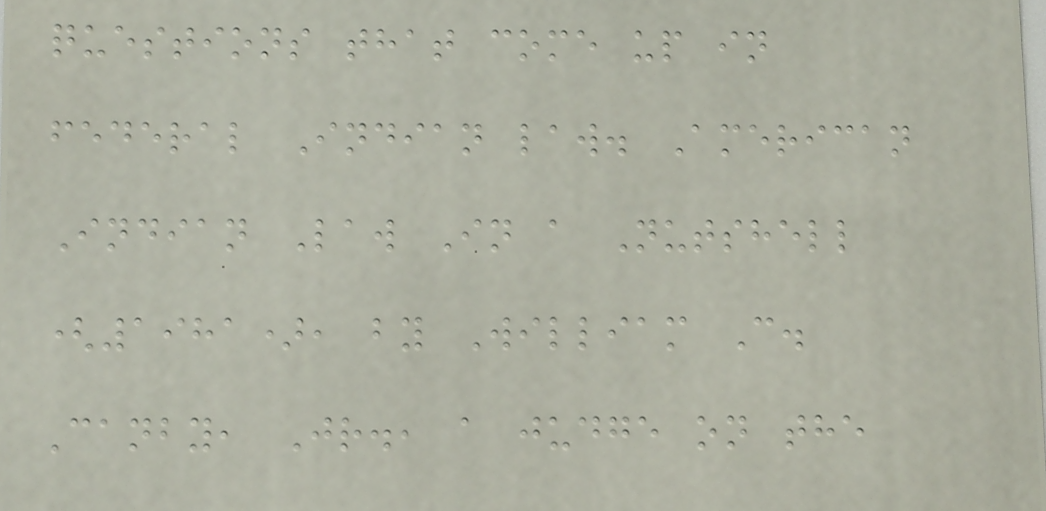questions that come up in
federal Indian law. American
Indian Law In a Nutshell
(1981), by William C.
Canby, Jr., a judge on the
